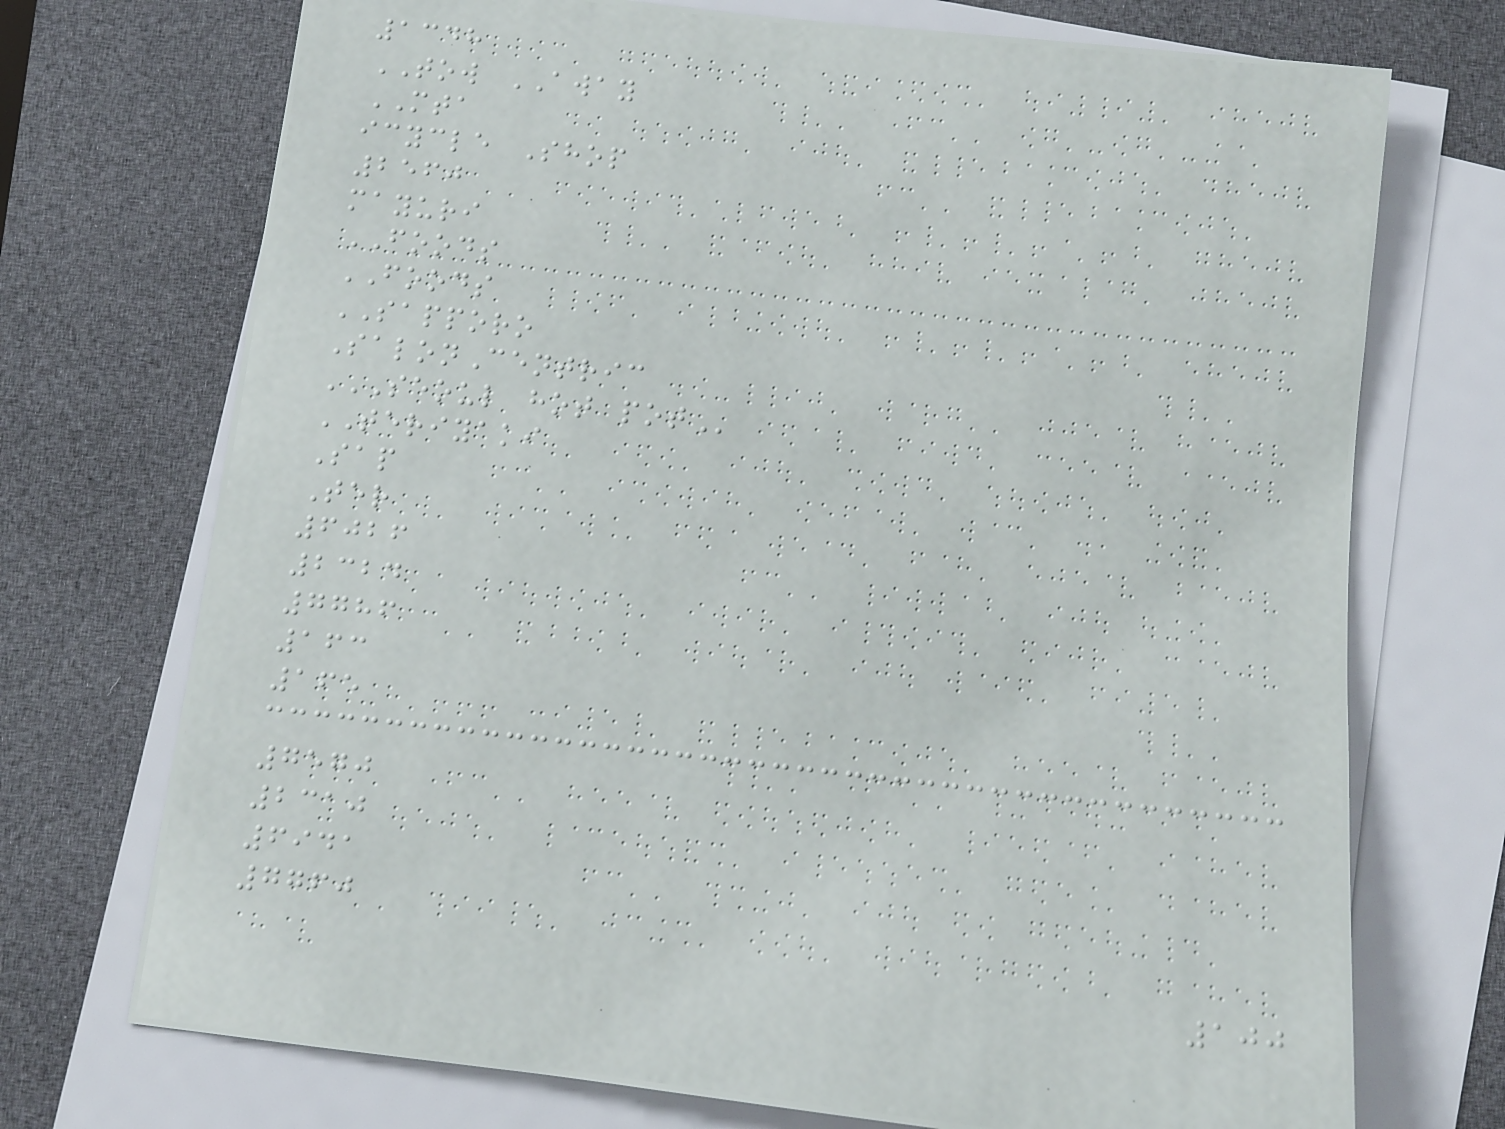1348
TOW AWAY
MTA
icycle Shop
2560
mayuri
FOODS
FOODS
SAPPORO
SalonCentric
SEOUL HOT POT
TERIYAKI
Sap
Ter
6026
2324
7786
163
165
7570
2310
6941
7760
100
